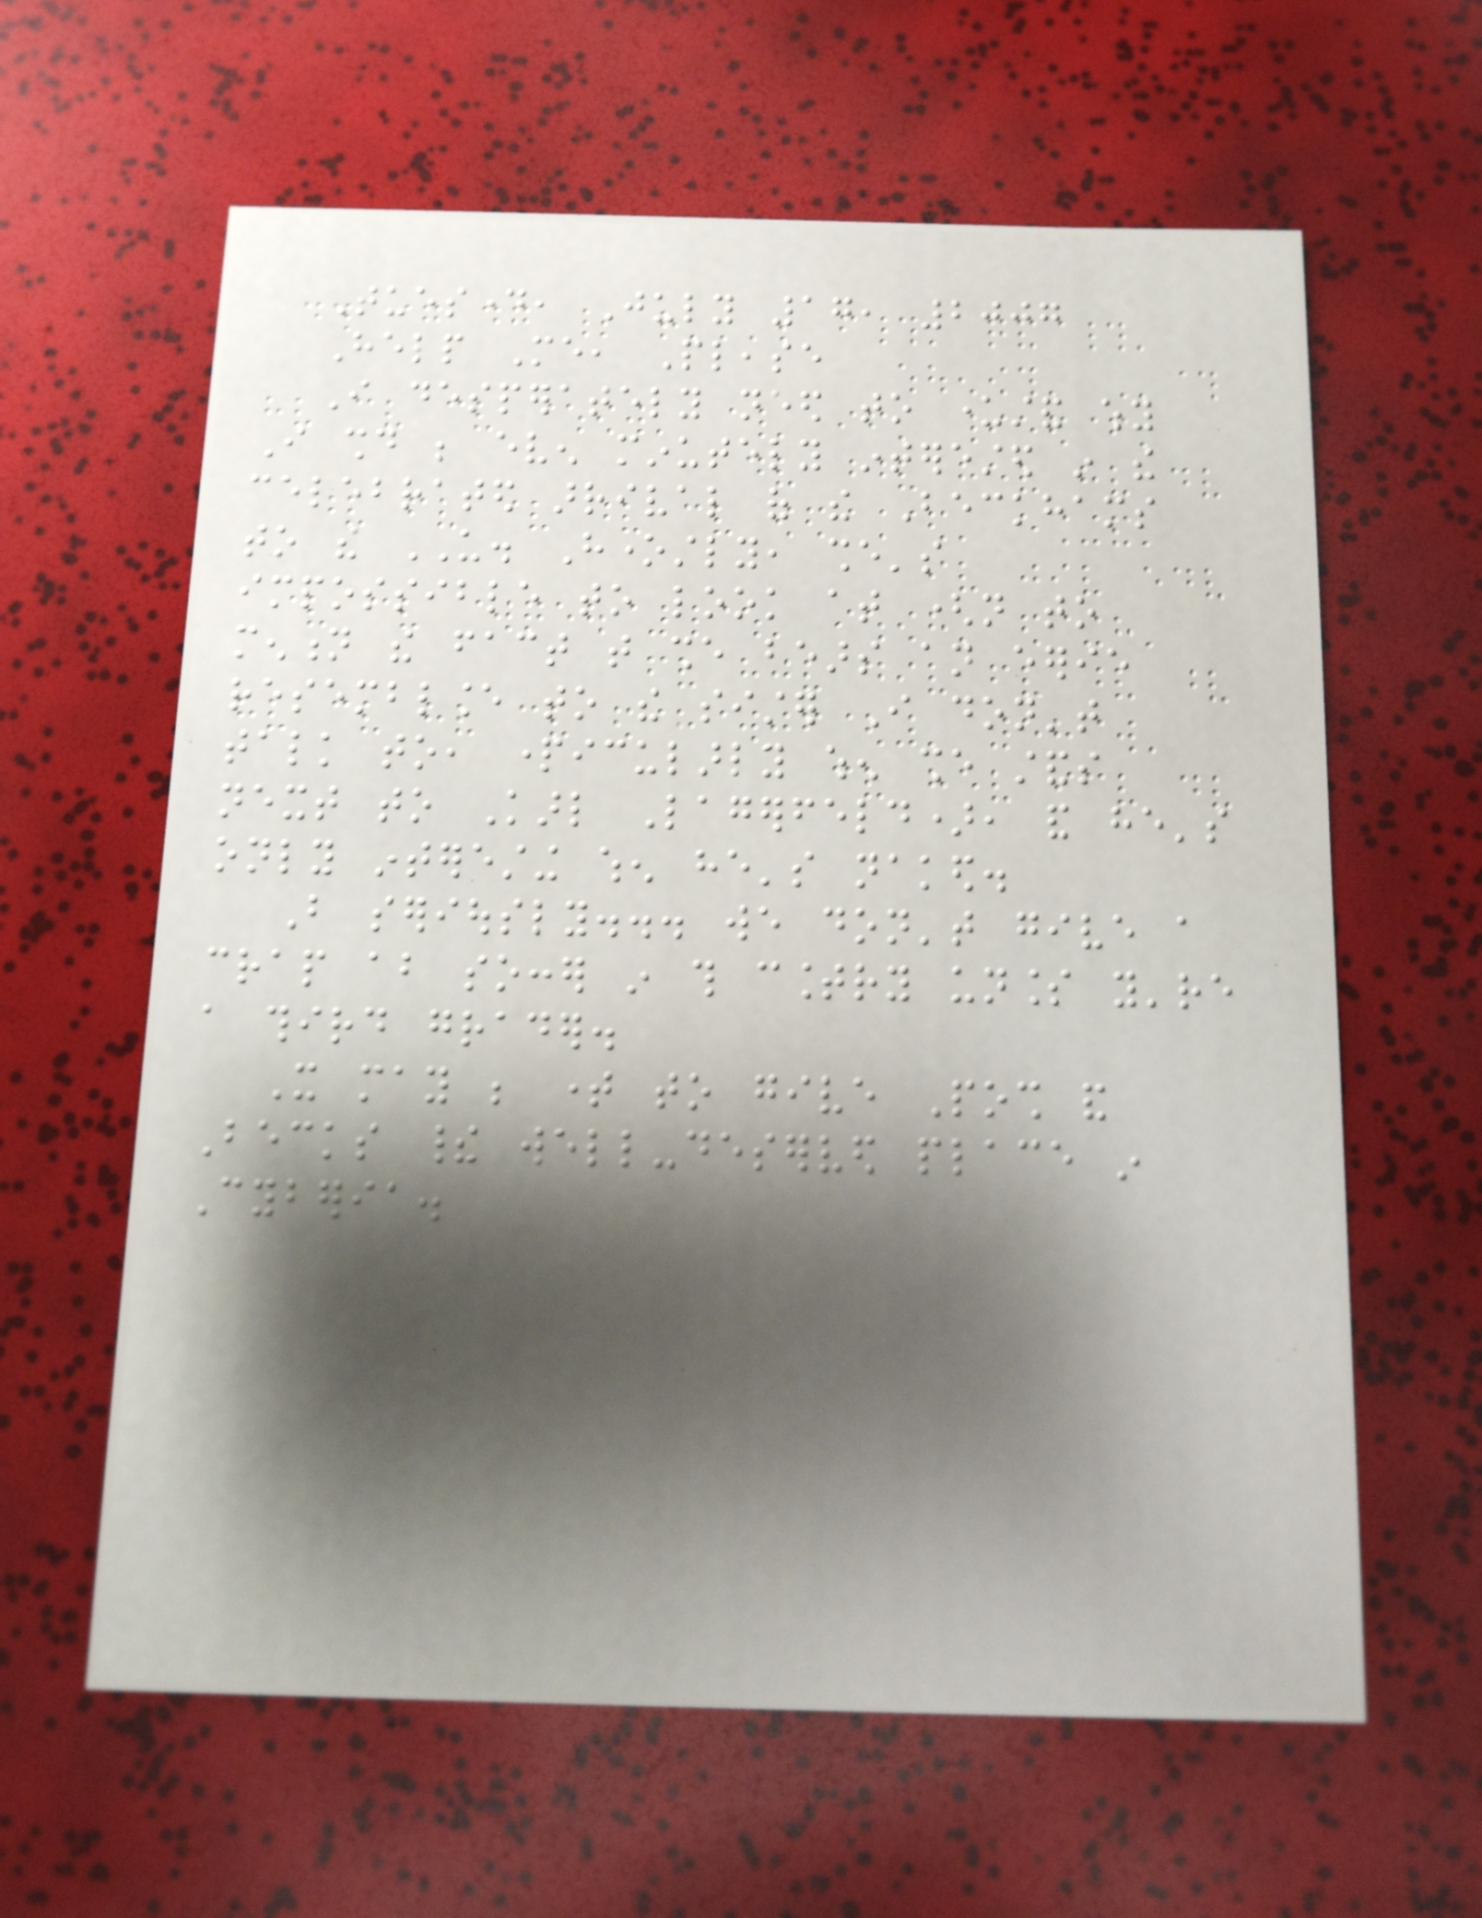Tuesday, July 17, 2007
Help Me, Please
I desperately need to understand why
I should be even minutely interested in the
celebrated arrival of the Beckhams
to the US. Honestly, she's
impossible to look at (not to
mention the fact that she bears an eerie
resemblance to the sister I don't
talk to, particularly when she stands
next to Karl Lagerfeld), and he's
only interesting when he's naked.
But seriously... we don't give a
crap about soccer in this country unless you're
a third grader.
It may be time to give Posh and
Becks their well-deserved place in
Cyberia.
